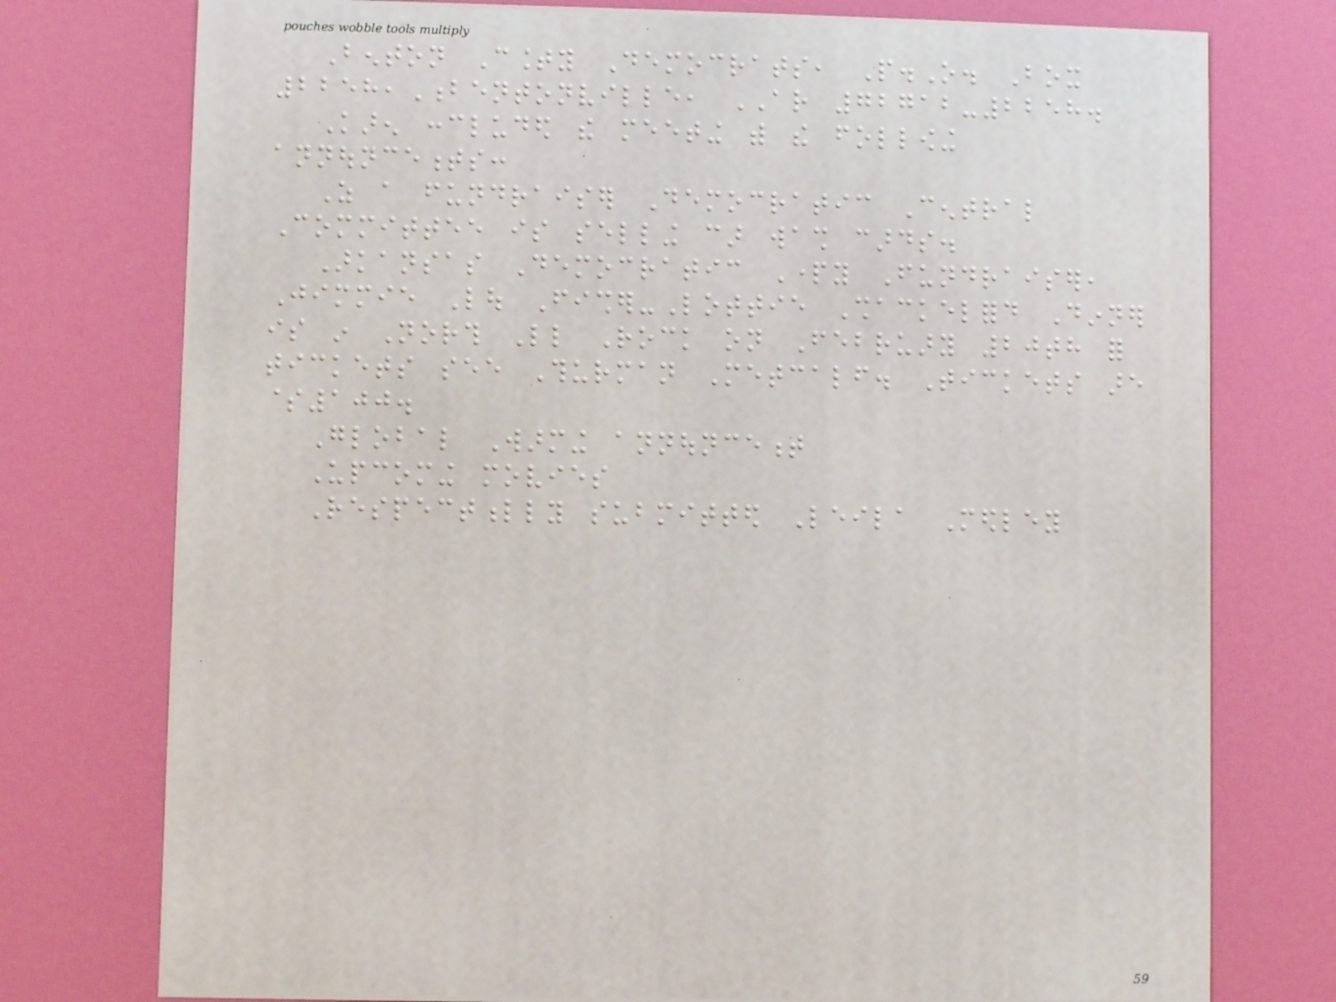Benton County Democrats, P.O. Box
2258,Bentonville, AR 72712-2258.
Karen concluded the meeting with the following
announcements:
As a fundraiser Democratic Central
Committee is selling car wash cards.
Arkansas Democratic Party Fundraiser,
Jimmie Lou Fisher-Lottie Shackelford Dinner
is in North Little Rock on February 20th for
tickets see Thurman Metcalf. Tickets are
$100.
Global Warming announcement
Upcoming movies
Respectfully submitted Leila Medley
